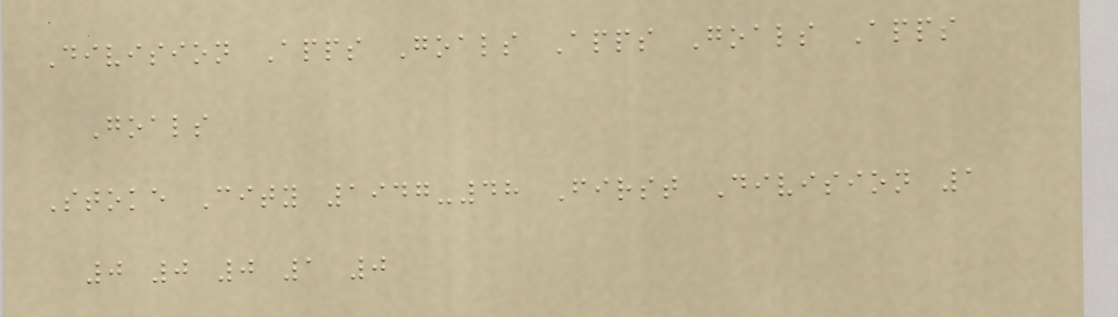Division Apps Goals Apps Goals Apps
Goals
Stoke City 1947-48 First Division 1
0 0 0 1 0
